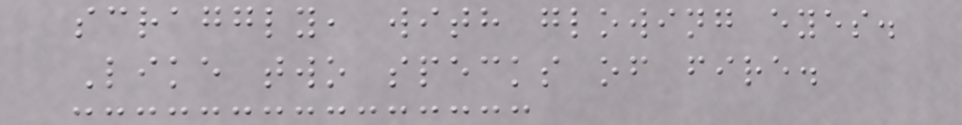scraggly, with glowing eyes.
Like two specks of fire.
